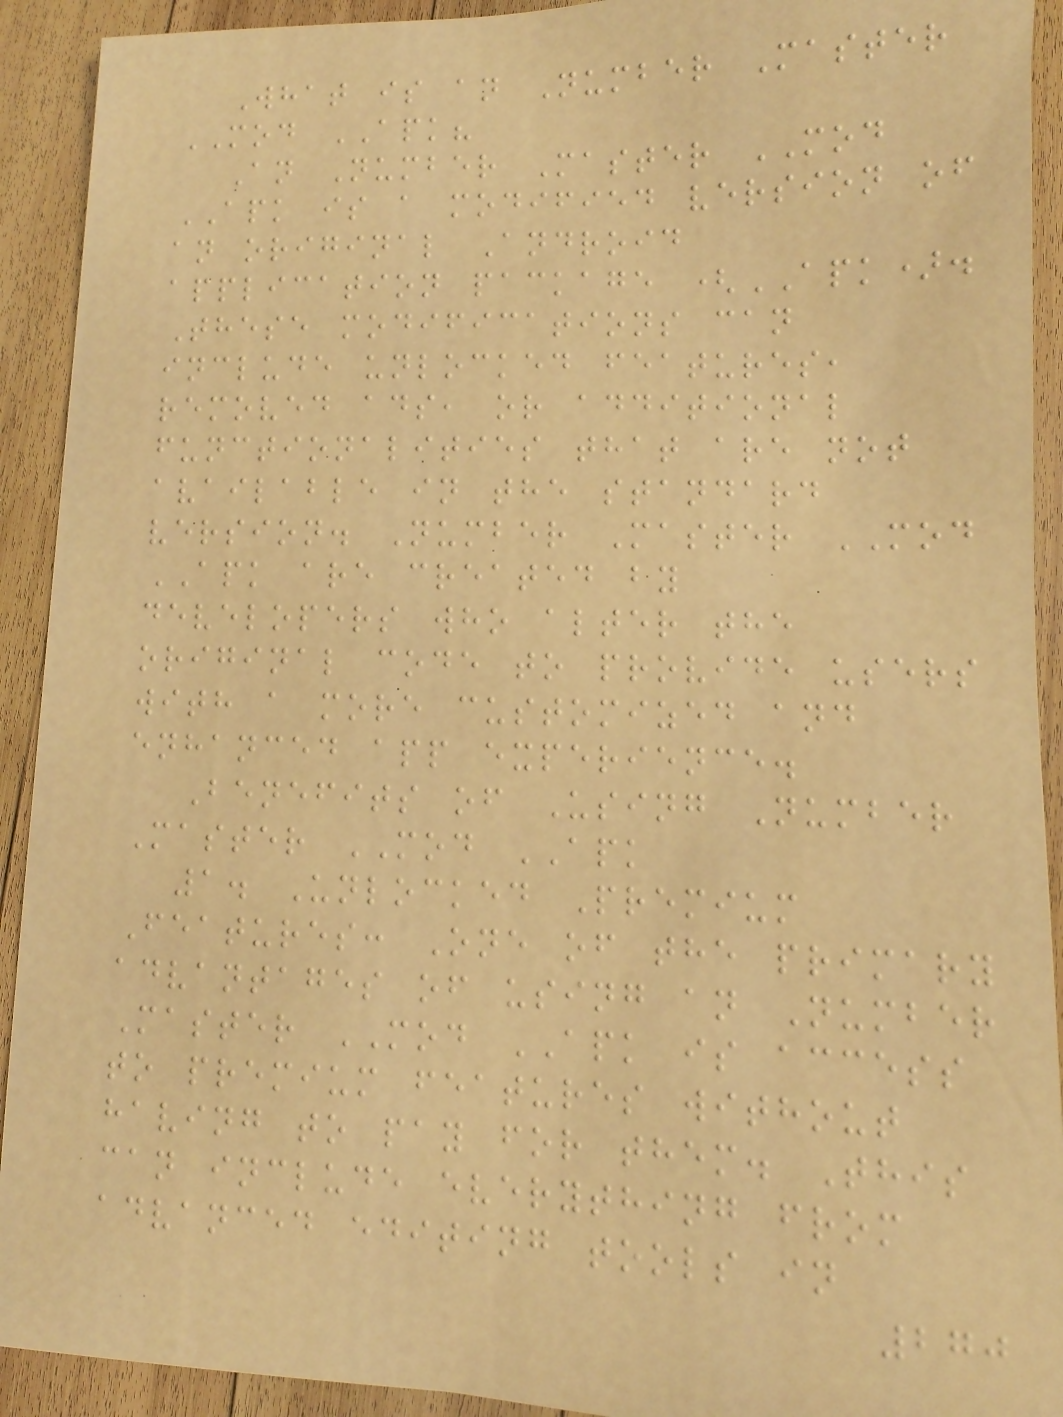What is an Number Master
MOD APK?
An Number Master MOD
APK is a modified version of
an original Android
application package (APK).
These modifications can
include unlocked features,
removed ads, or additional
functionalities that are not
available in the standard
version. Number Master MOD
APK are created by
developers who alter the
original code to provide users
with a more customized and
enhanced app experience.
Benefits of Using Number
Master MOD APK
1. Unlocked Premium
Features: One of the primary
advantages of using an Number
Master MOD APK is access
to premium features without
having to pay for them. This
can include everything from
advanced editing tools in
270
